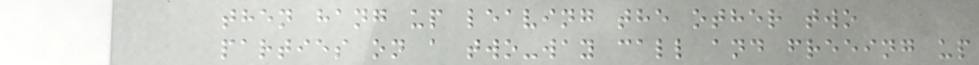then hang up leaving the other two
parties on a two-way call and freeing up
